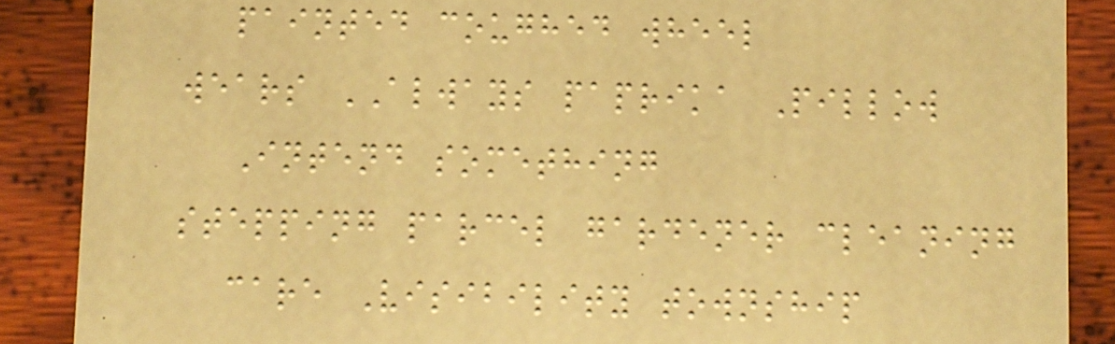painted coughed wheel
wears ALWAYS paprika Pillow
Intend something
stepping parcel gardener cleaning
care Visibility township
